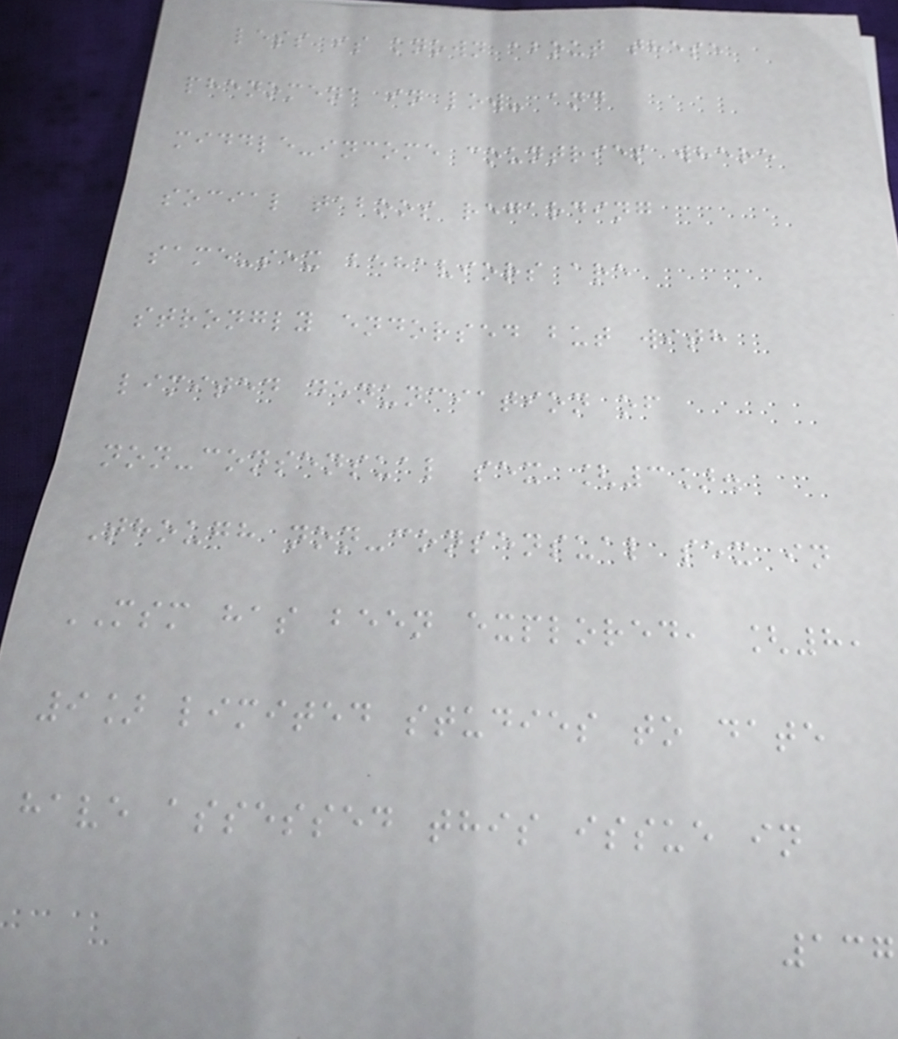less is known about these
phenomena in low- and
middle-income countries where
social taboos regarding
same-sex behaviors are
strongly endorsed but with
limited denunciation of
non-consensual sex [3].
Though non-consensual sex in
MSM has been explored, [8,
9] limited studies to date
have assessed this issue in
137
